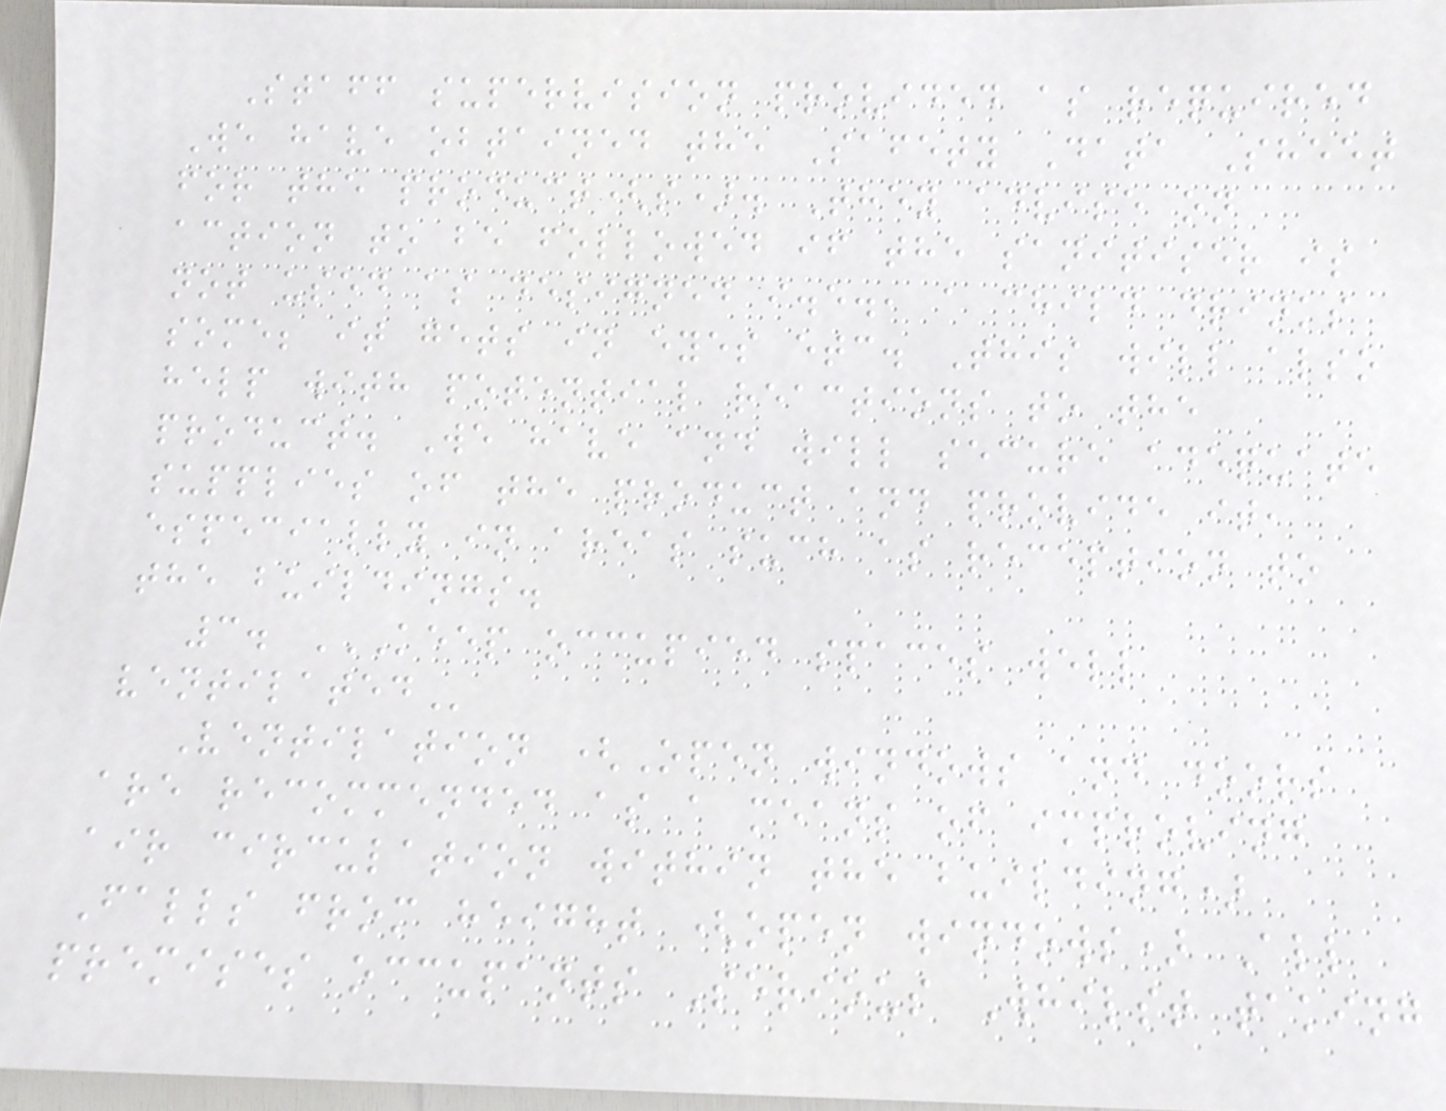Staff supervision provided as required
We have obtained the Safety Data Sheet
for the product(s). They advise on
action to be followed if the sanitiser is
not used as designed i.e., a child drinks
some; it gets in eyes etc. This will also
help with potential reactions to the
product. We have and will secure adequate
supplies of the product and provide it,
especially in areas such as reception to
the buildings.
3. KEEP OCCUPIED SPACES WELL
VENTILATED
Ventilation (Open windows and doors
are recommended as a means of improving
air circulation within the building)
Falls from height (open windows) All
premises occupants Serious Whilst taking
